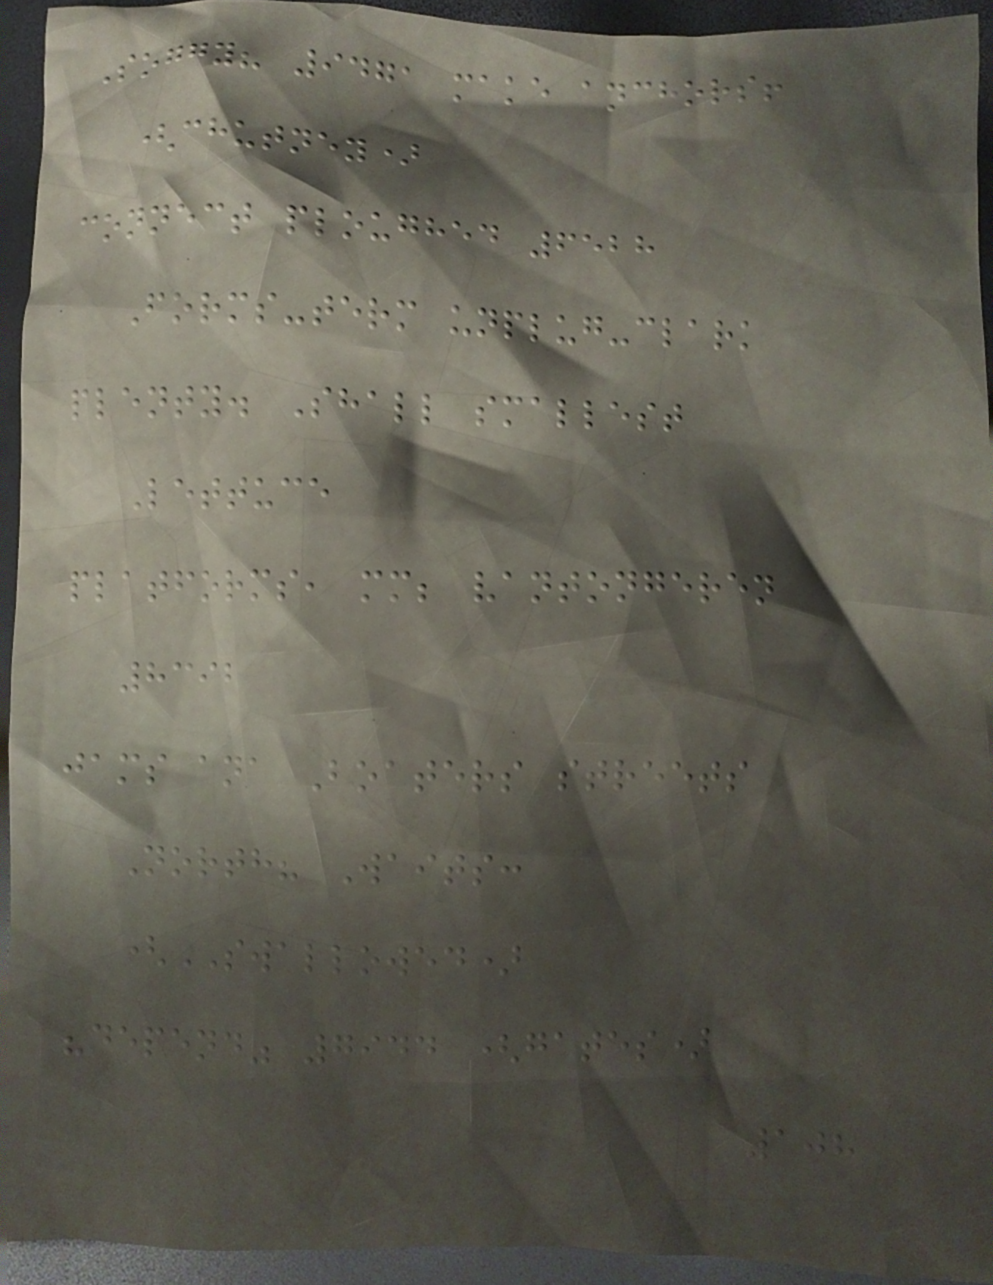Soggy? 9471 make anchors!
(chutney)
connect ploughed 6528
Forms-term unplug-clark
plenty. Shall smallest
Lettuce
platforms, mm; vantongeren
8392
jams ana Boaters streets
North? Waits:
(SWALLOWED)
"depend" 7944 (gates)
108
